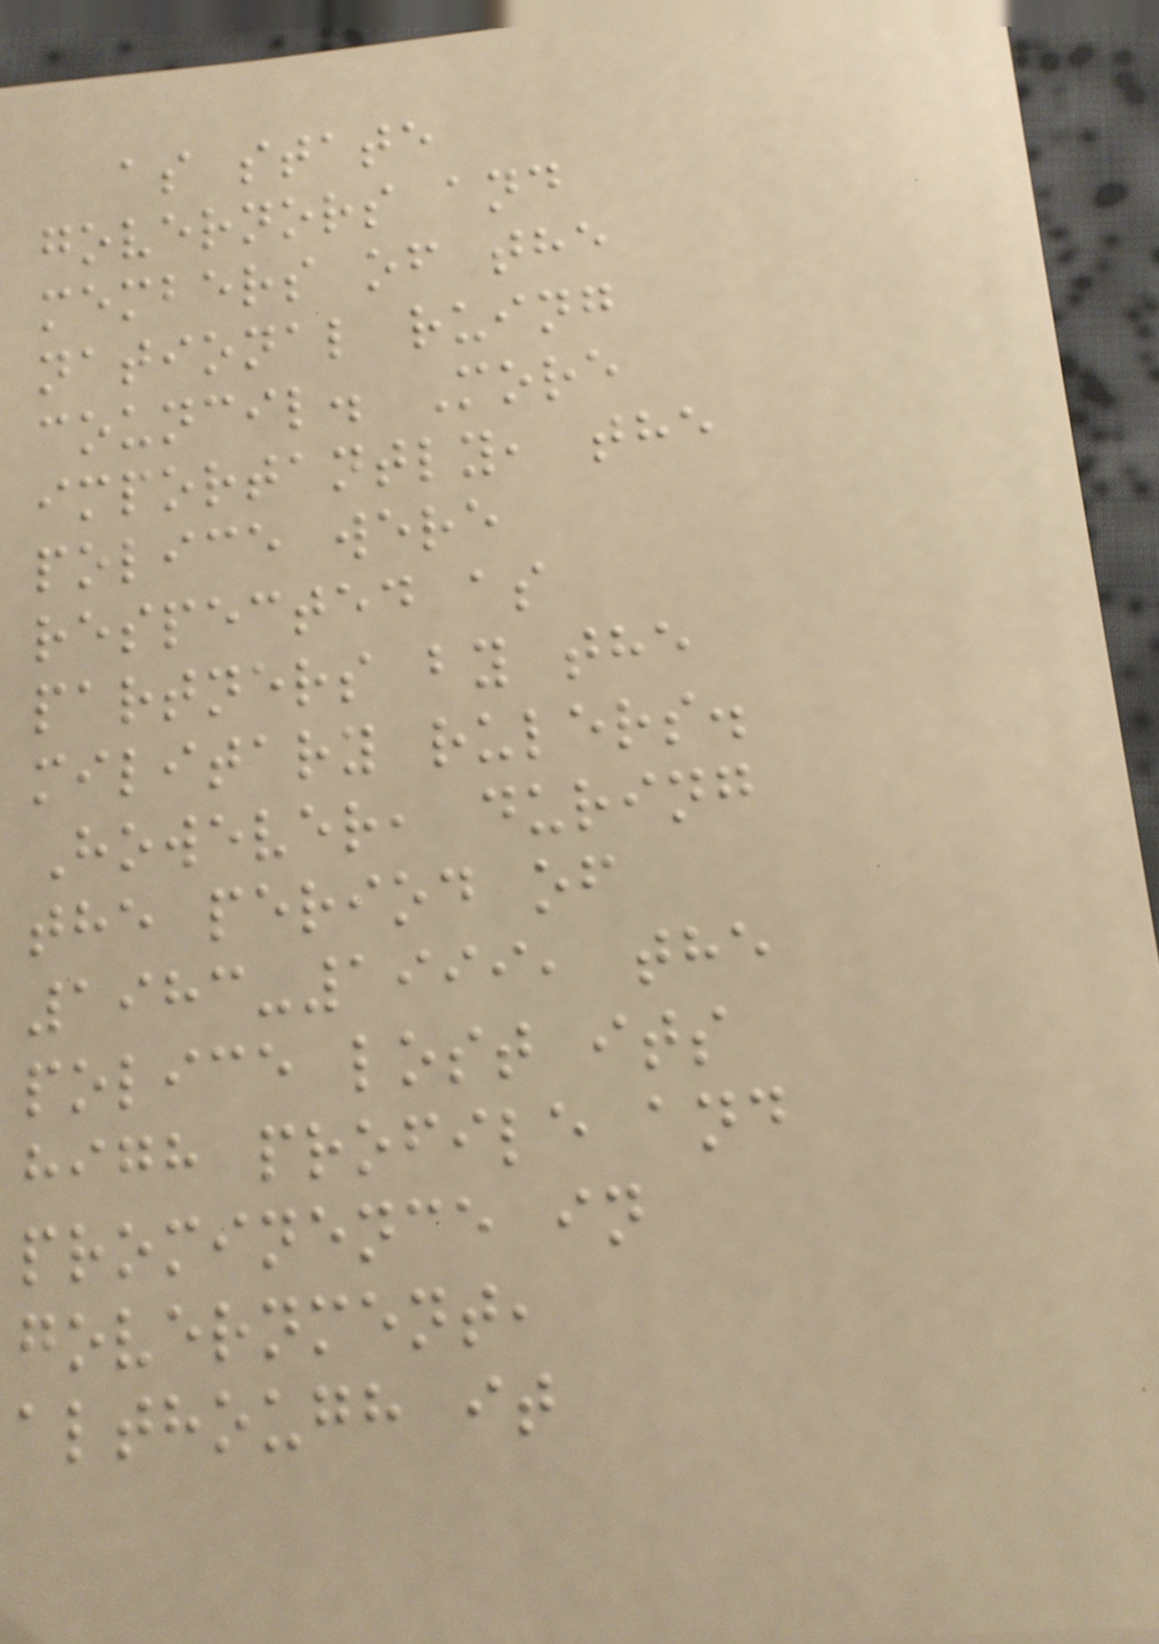as state
governors and
members of the
national ruing
council. More
importantly, the
police were
respected as
partners by the
military rulers.
However, during
the period of
1983-1999, the
police lost its
high profile and
prominence in
government,
although it
